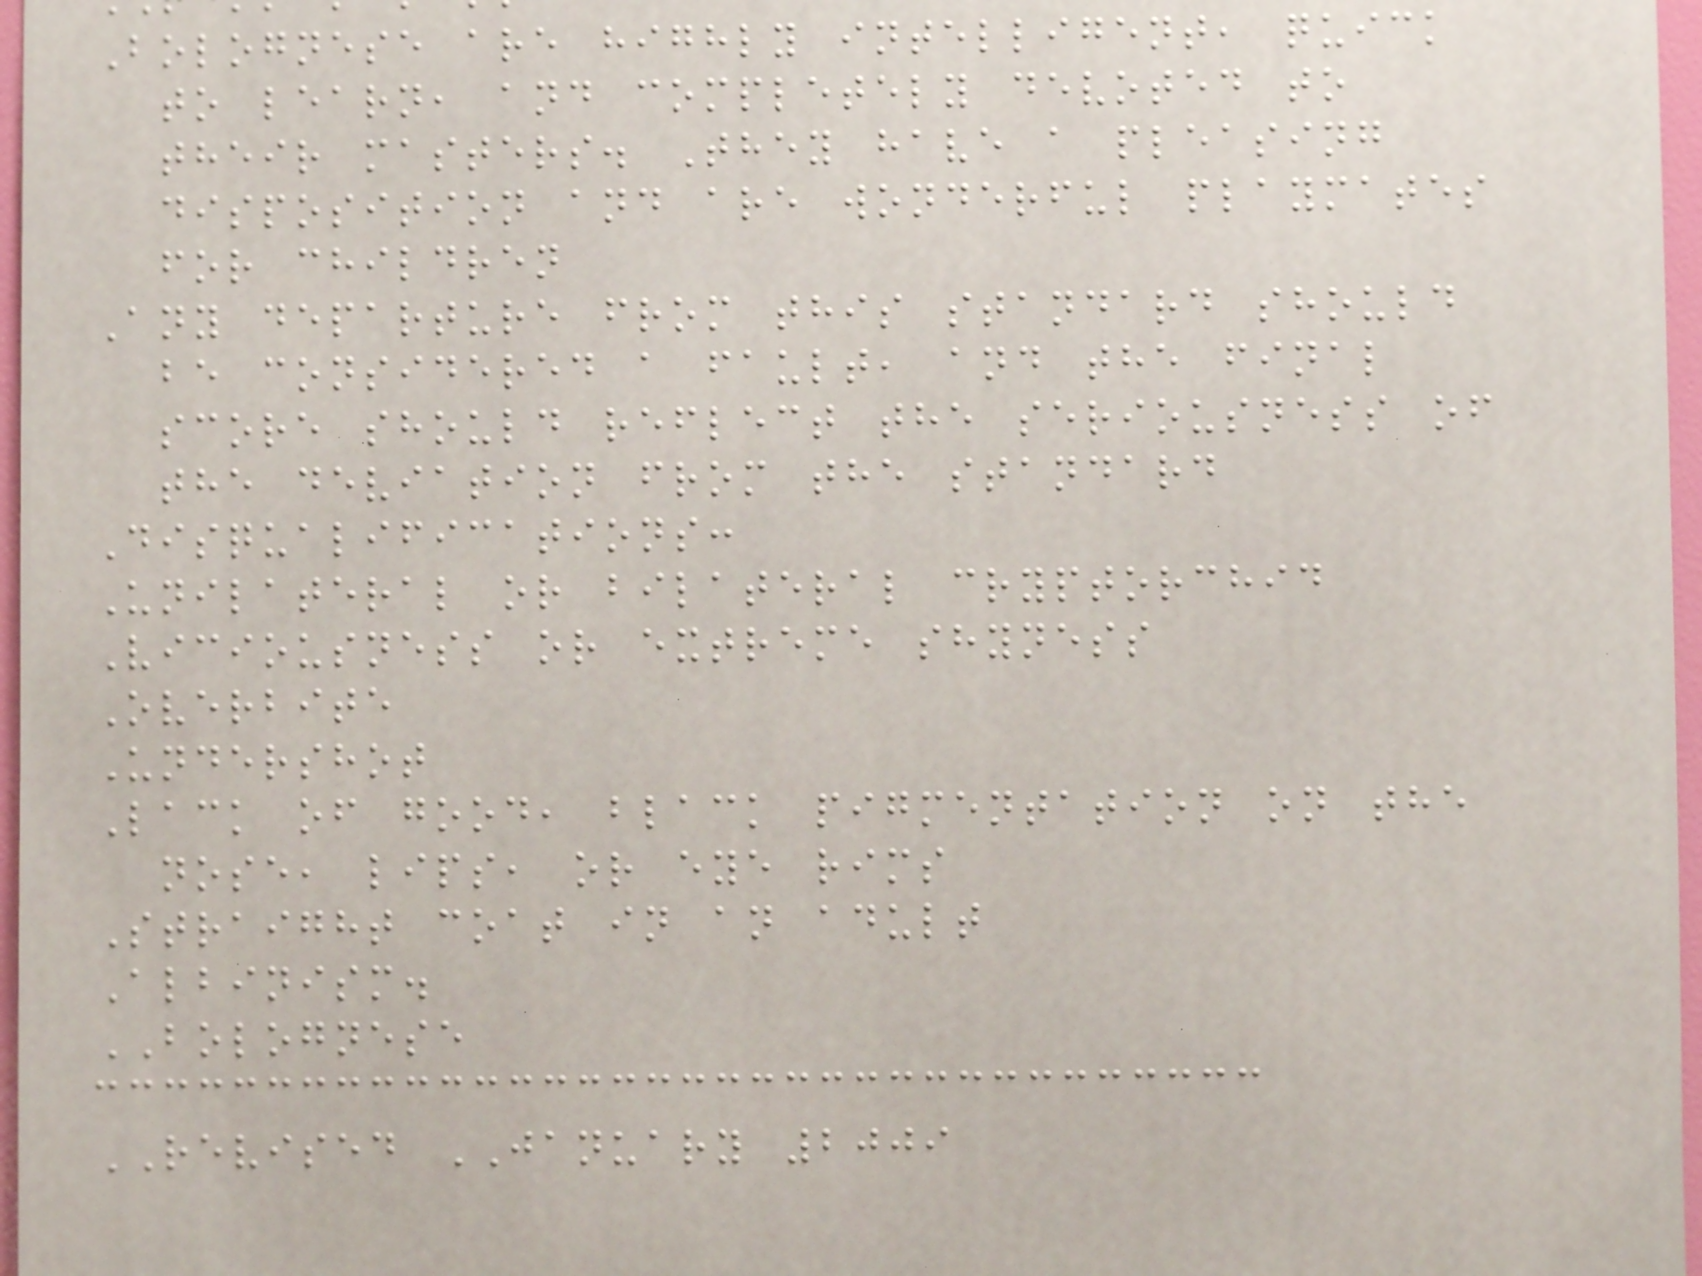Bolognese are highly intelligent, quick
to learn, and completely devoted to
their masters. They have a pleasing
disposition and are wonderful playmates
for children
Any departure from this standard should
be considered a fault, and the final
score should reflect the seriousness of
the deviation from the standard
Disqualifications:
Unilateral or bilateral cryptorchid
Viciousness or extreme shyness
Overbite
Undershot
Lack of good, black pigmentation on the
nose, lips, or eye rims
Straight coat in an adult
Albinism.
BOLOGNESE
REVISED JANUARY 2009
